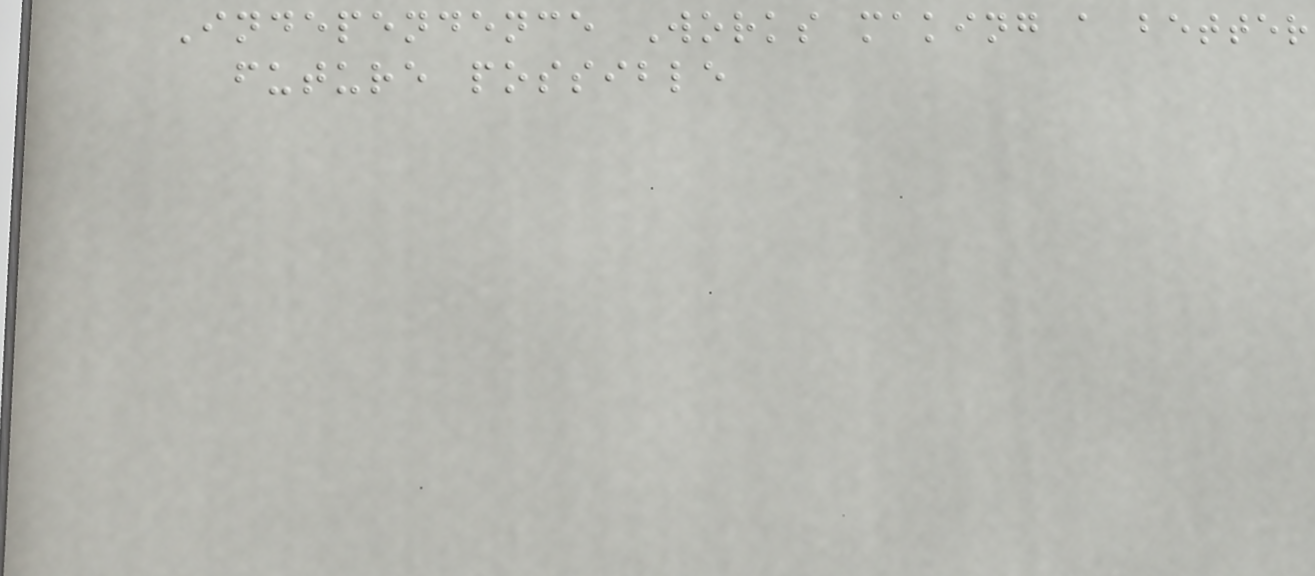Independence Works making a better
future possible
